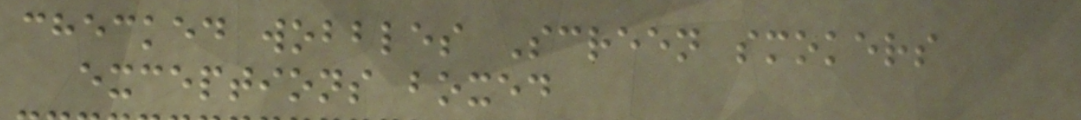checked wobbles Screen smokers
exceptions boxed
